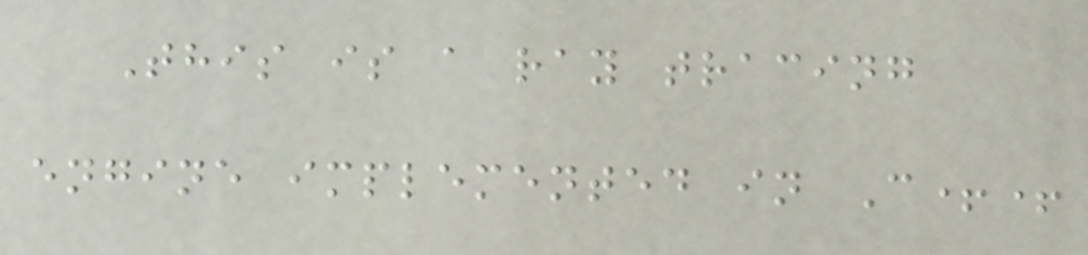This is a ray tracing
engine implemented in C++
